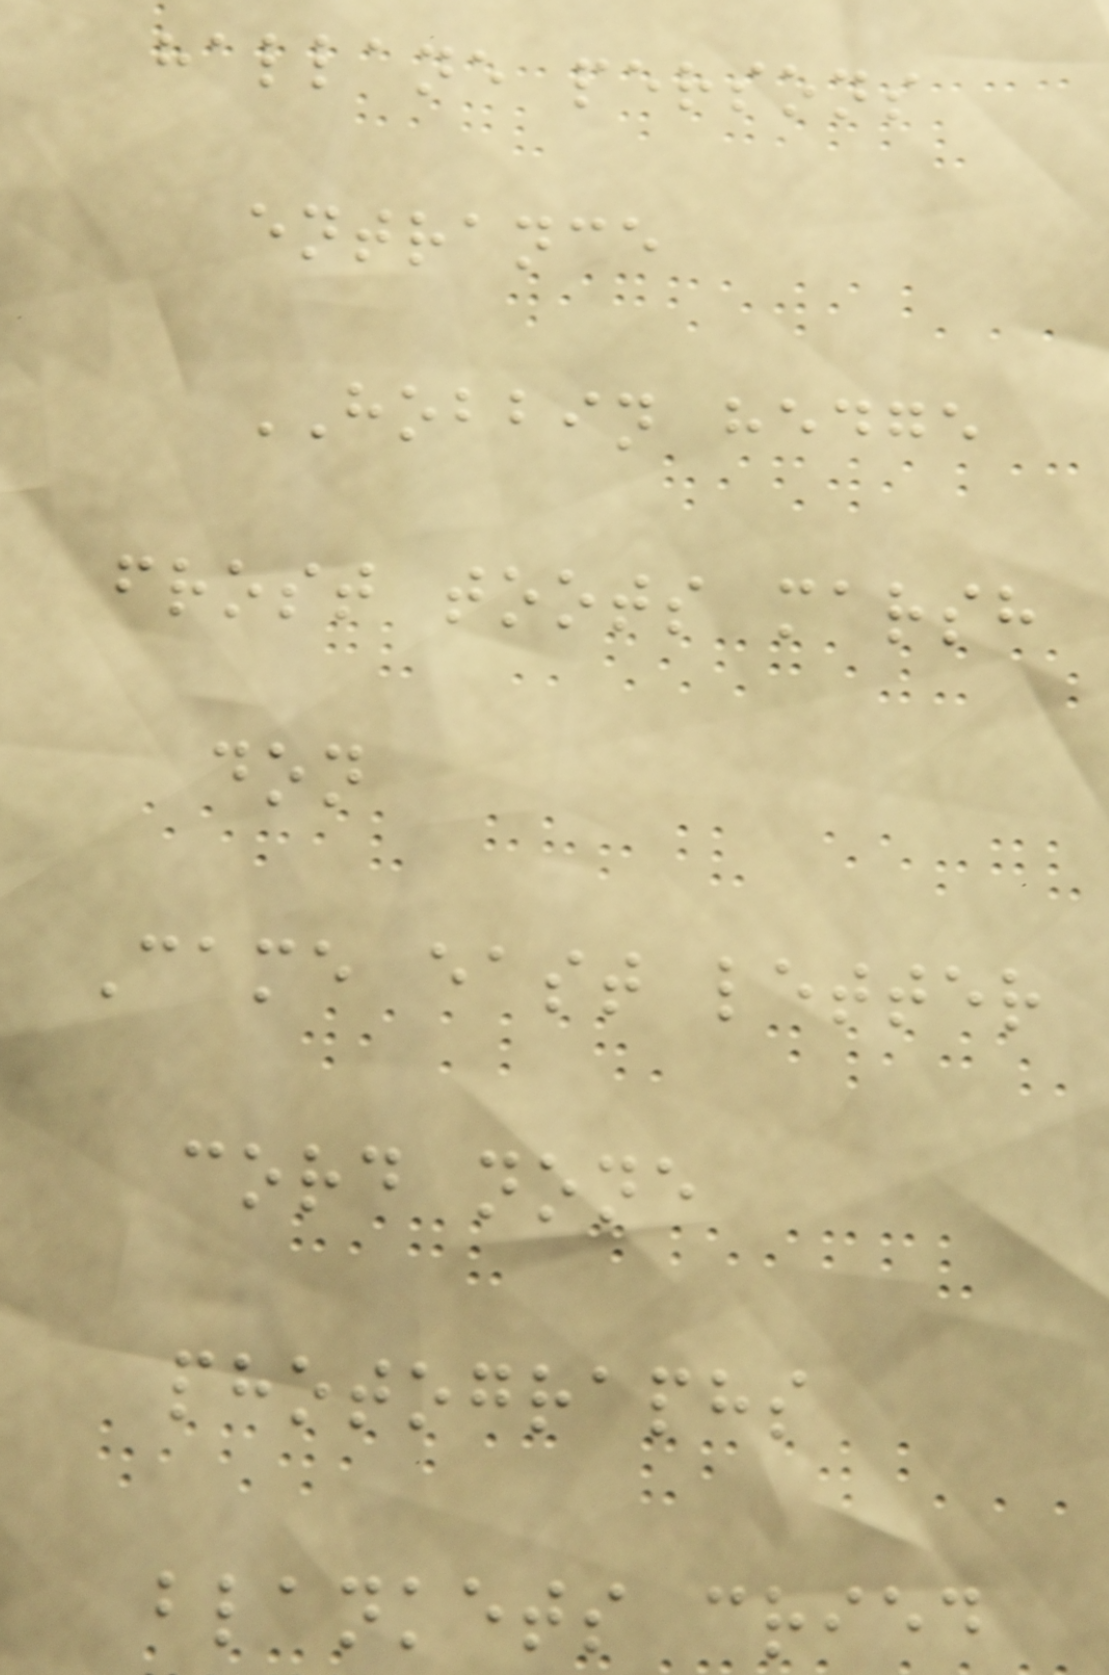hallane persons
entrance
HOBBIN hedge
frost toots marsh
don
Came east letter
cord none
photographs
blankets cried
